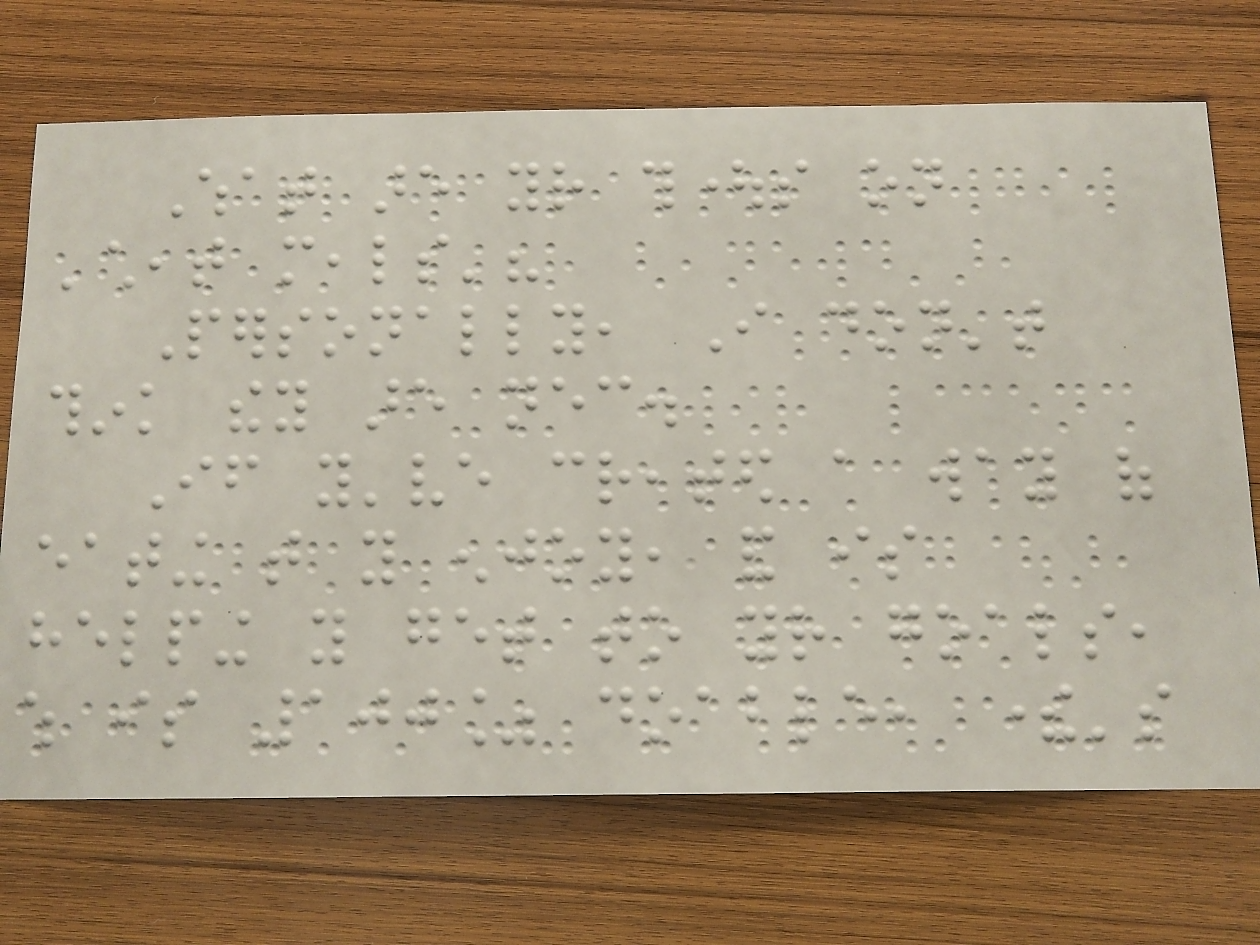What are your thoughts on
'cheat meals'?
Personally, I don't
think they are necessary.
If you've created a way of
eating that you enjoy, and is
helping you get to your goals,
which is 100% doable, there's
